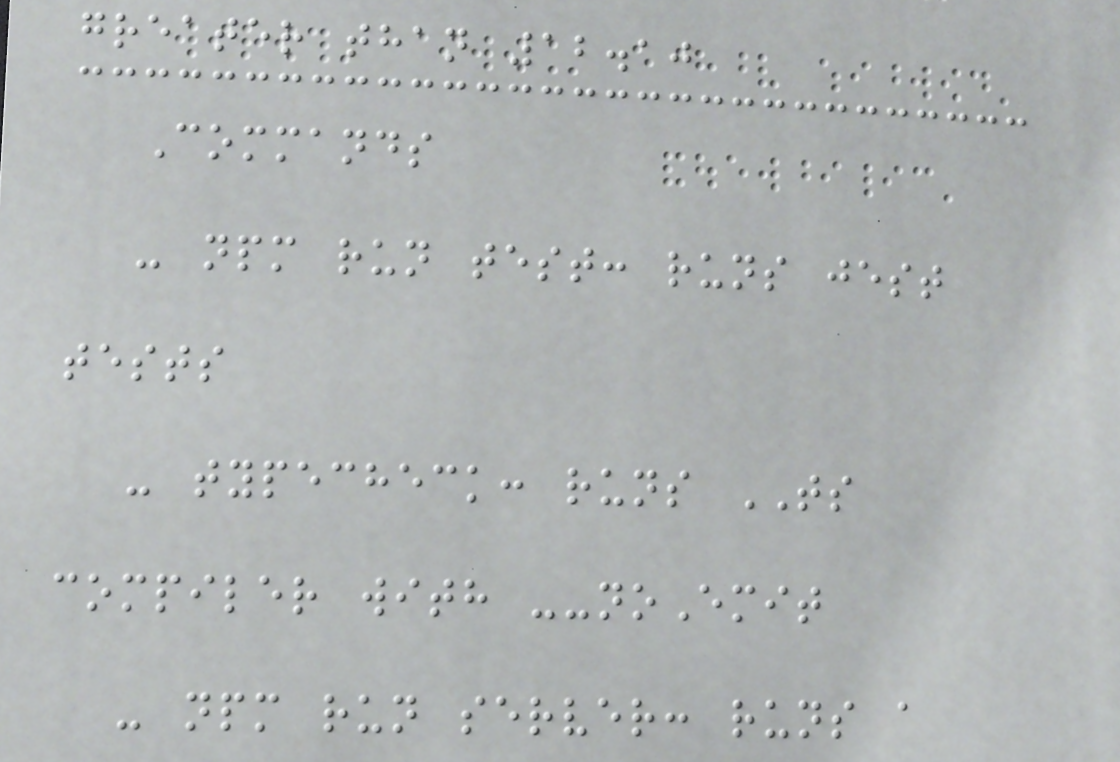greater than 12.10
Commands
- npm run test: runs jest
tests
- typecheck: runs TS
compiler with --noEmit
- npm run server: runs a
